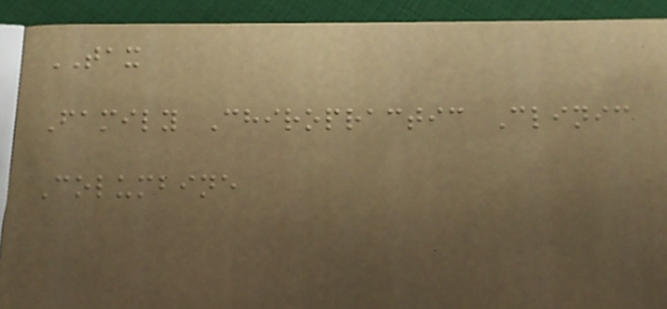TAX
Family Chiropractic Clinic
Columbine
